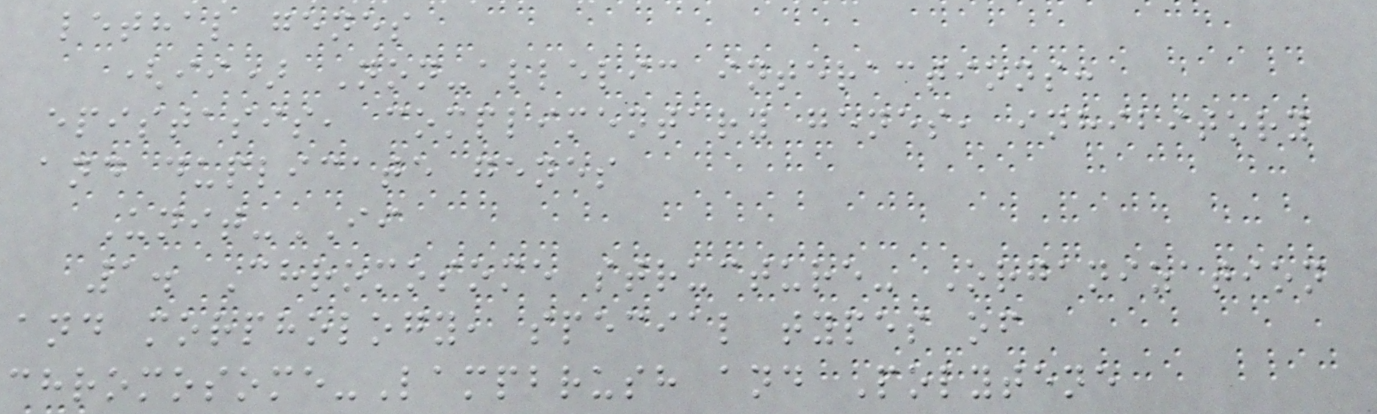lethal genes
(ii) Non-allelic interactions:
epistasis, complimentary genes, inhibitory
and duplicate genes
Unit-II
1. Chromosome structure- Organization
and morphology, special types of
chromosome-Lampbrush and Polytene
